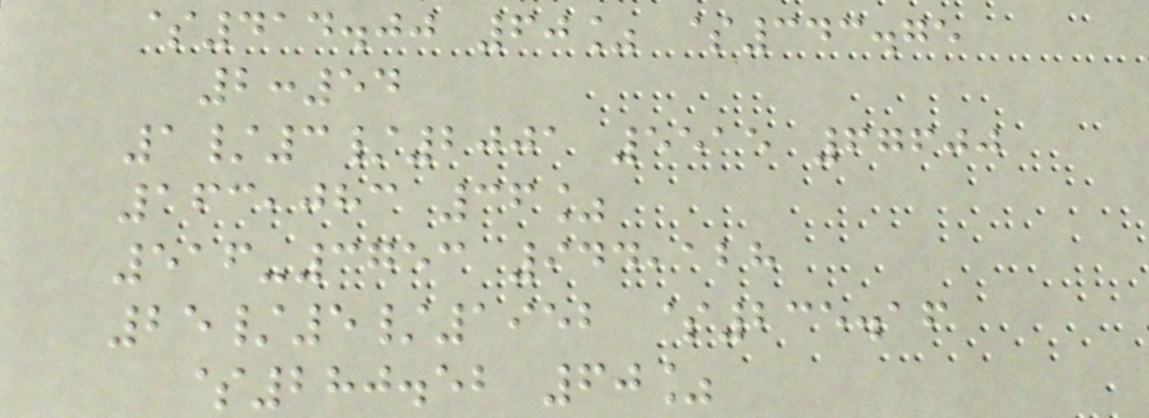$414.00 60% $343.75
2:54
1/3/2001 5515 67600
163,083 36%
516-3753 944,128
25/5/1952 $235.16
$280.52 60%
